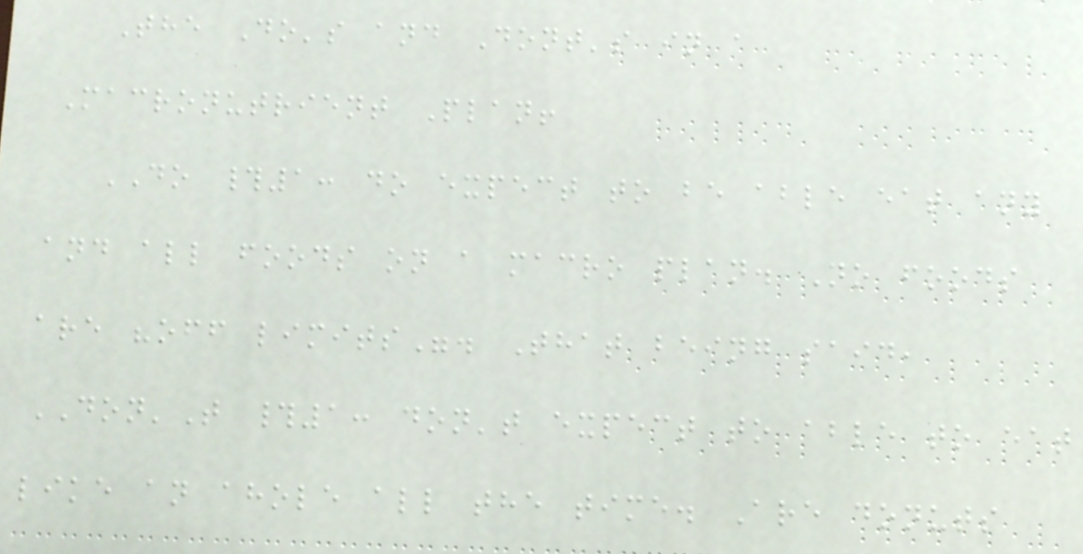The Do's and Dont's in a
Macronutrient Plan!
DO #1: do expect to be able eat any
and all foods on a macro plan. No foods
are "off limits". That being said,
DON'T #1: don't expect to able to eat
like an ahole all the time. Are donuts
